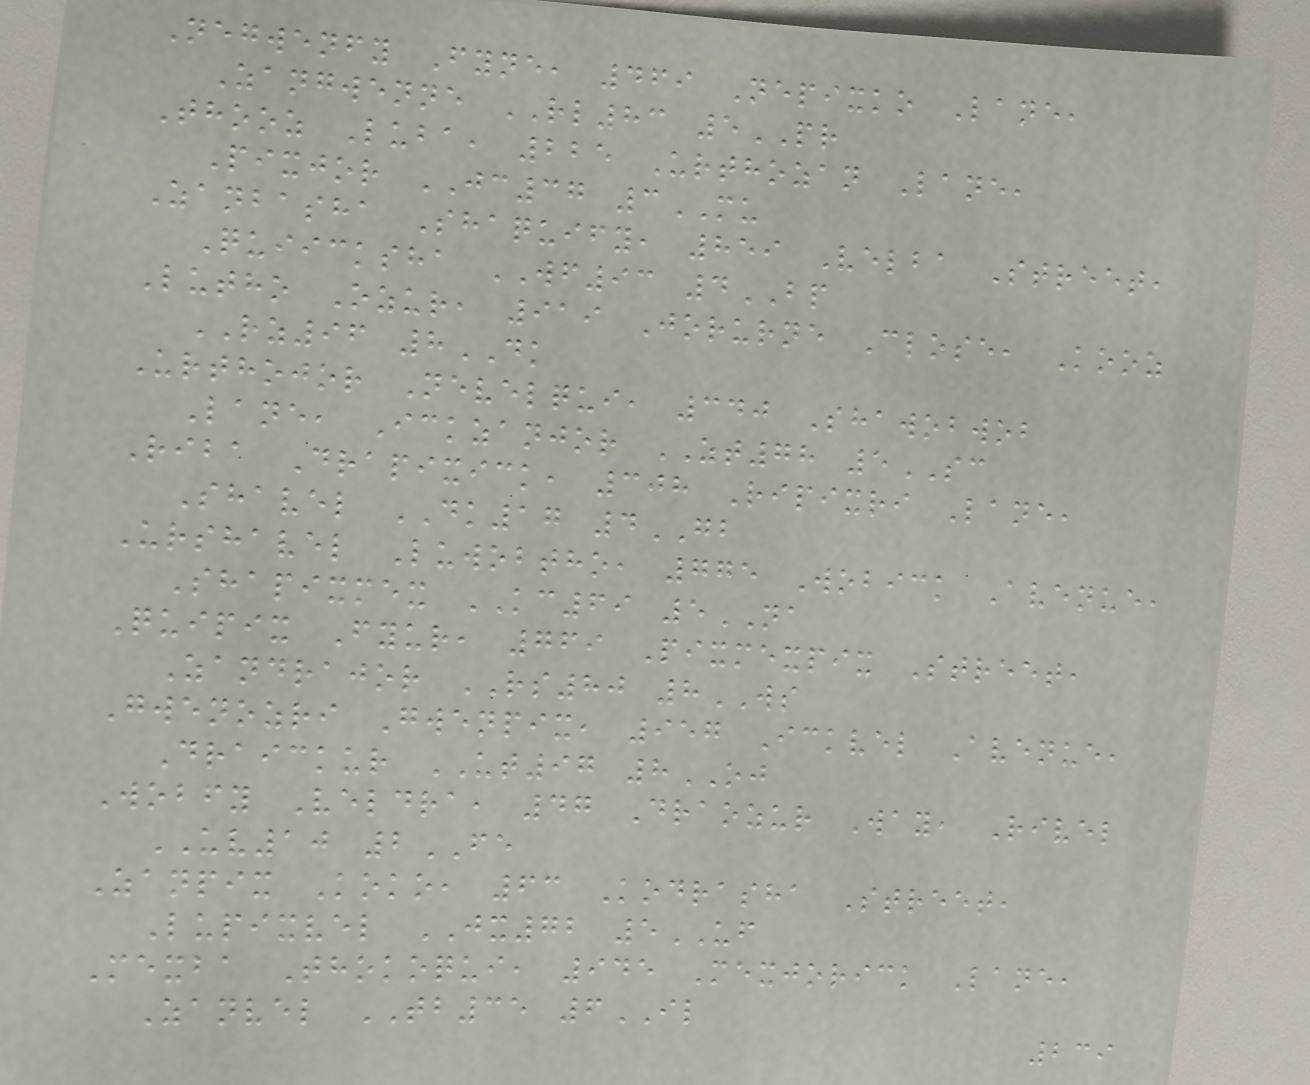Negwenfy Fyne, 469 Nepixko Lane,
Zangwenne RL83 5PR
Thooz Luba, 225 Urthozan Lane,
Pixjor JC37 3MU
Zanbasha Shaquify, 859 Velba Street,
Quiicksha WF93 4BP
Lutho Ozur, 919 Jorurne Close, Kooz
RZ96 8DK
Urthojor Nevelqui, 340 Shawobwob
Lane, Ickzanjor ZT78 5SC
Riba Drapixick, 308 Ripixri Lane,
Shavel DK17 4GB
Urshavel Luwobtho, 775 Wobick Avenue,
Shapixmex KC69 5NA
Quipix Fyur, 769 Pixmexpix Street,
Zandrajor RS80 8WS
Gwenozri Gwenpix, 957 Ickvel Avenue,
Draickur UT97 8OJ
Wobfy Veldra, 47 Draozur Way, Rivel
UV10 2FE
Zanpix Koko, 63 Kodrasha Street,
Lupixvel JX72 5UF
Mexba Thokoqui, 945 Mexjorick Lane,
Zanvel TB35 6IL
239
